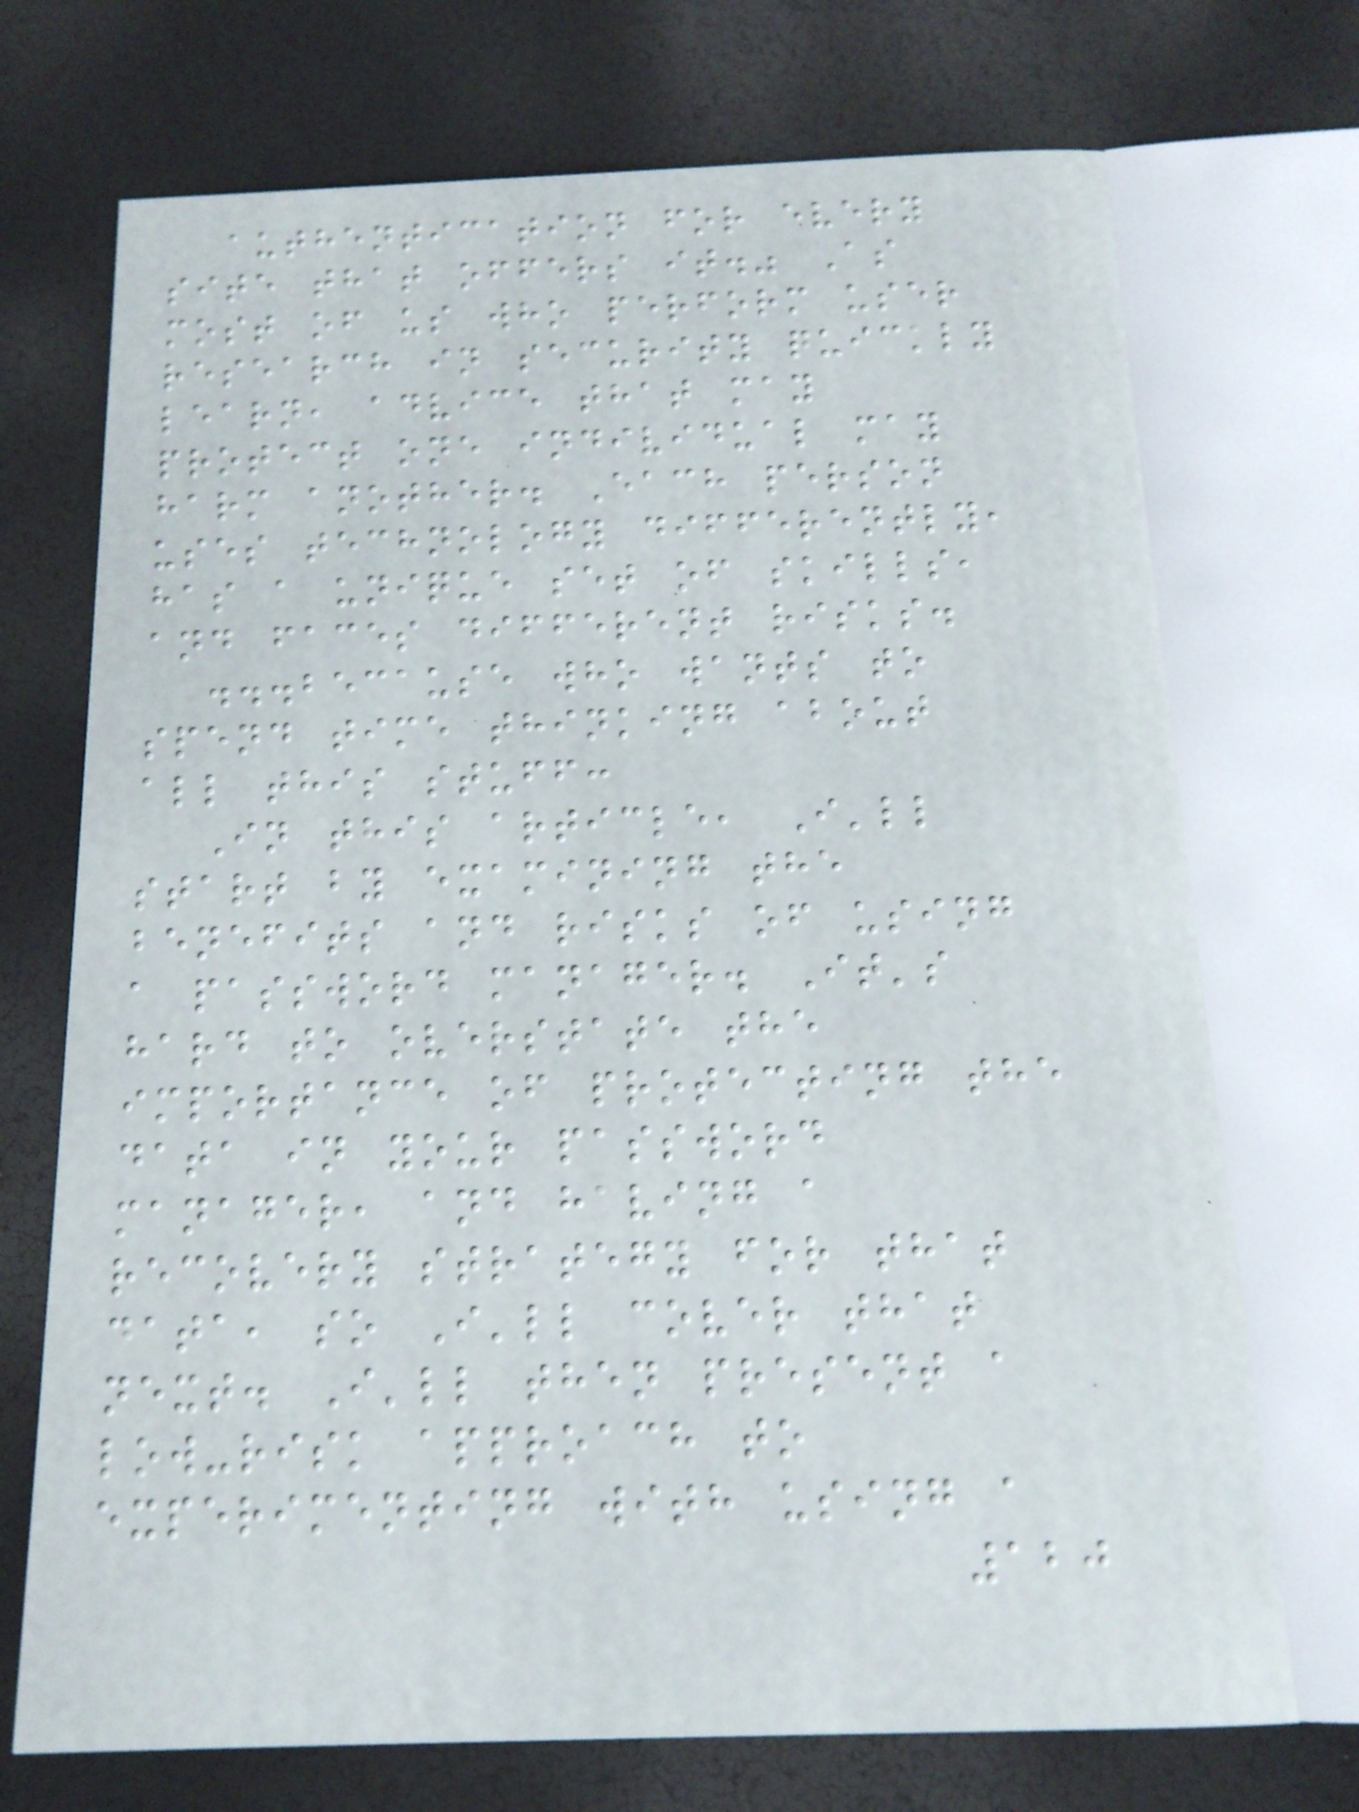authentication for every
site that offers it." As
most of us who perform user
research in security quickly
learn, advice that may
protect one individual may
harm another. Each person
uses technology differently,
has a unique set of skills,
and faces different risks.
...because who wants to
spend time thinking about
all this stuff:
In this article, I'll
start by examining the
benefits and risks of using
a password manager. It's
hard to overstate the
importance of protecting the
data in your password
manager, and having a
recovery strategy for that
data, so I'll cover that
next. I'll then present a
low-risk approach to
experimenting with using a
120
